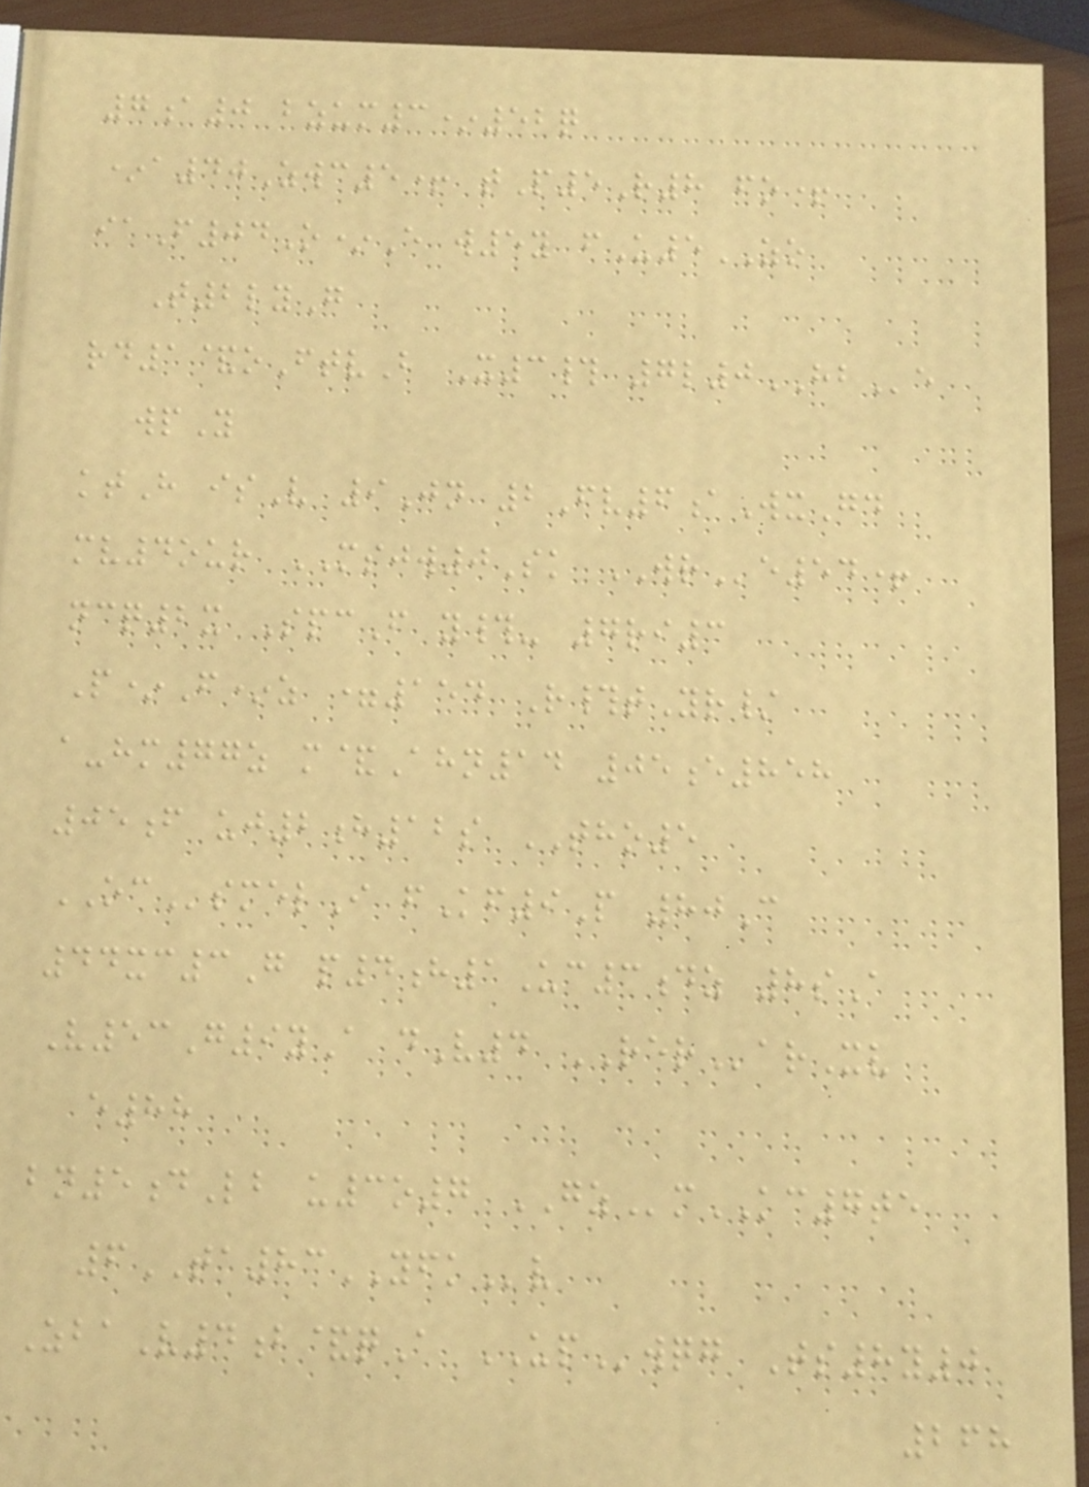7a0 bzum3*52q
*a40Zwc5+ tP5R8 fo+
iaF04O*E w5y fU5ZO
T2lyG
rd1&oFtvB X3# 7l0HBe
wpY
ktH isV 9Jn 2Fv6aWxGd
mv4our MSJW0Sk WRe54+
ncq2x SpcF y#- 7ri3
P*F*z =154 R#tYr/
a-hm77z m&Ahn14 05e858
05f uj2h12s THO5
OCsmelI fKf9P 80C
44xc3G p4h1Uc3dz 8sA
V53G9yA dV4 RERarXv
e88
bn5dLb u3o7 GZmKC7te
6TA83YFKv
ZbaV4b&qA UPwqg Ts8y0
268
